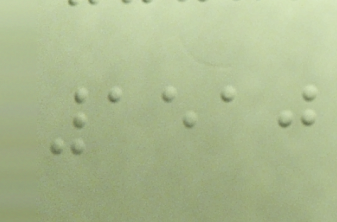1510
